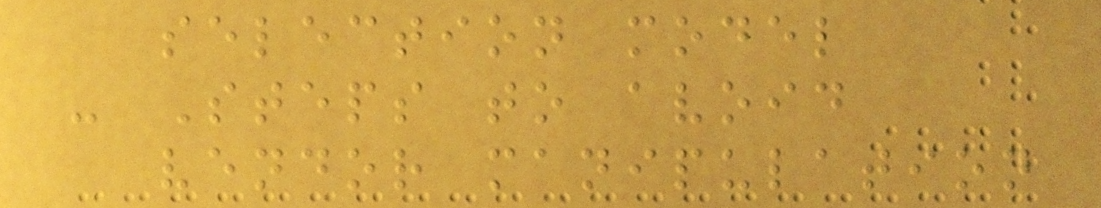selection model
- Steps to avoid
vendor manipulation
